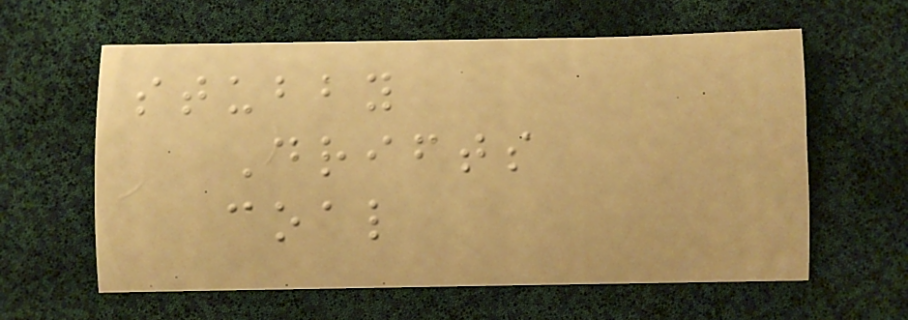stubby
Drifts
coal
